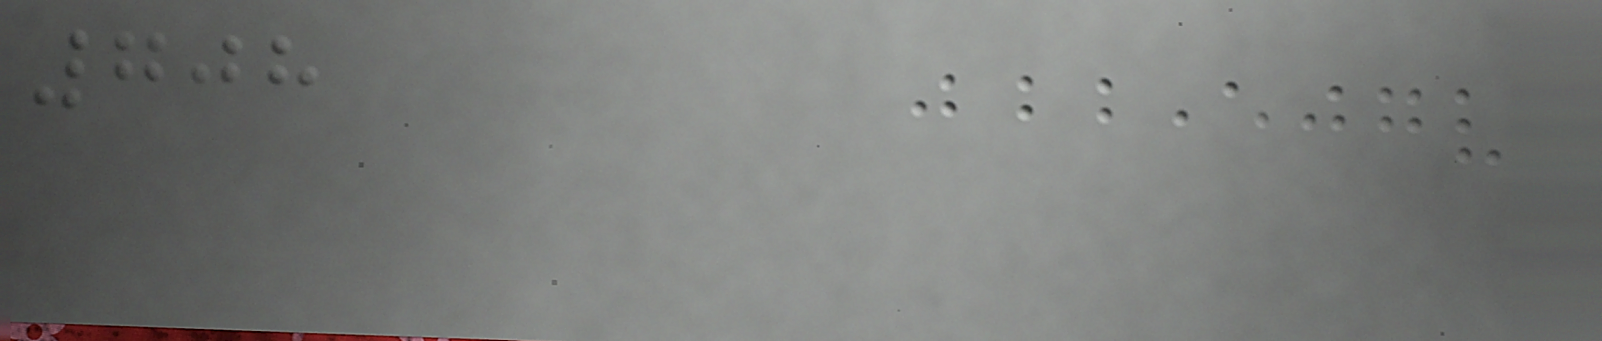708
